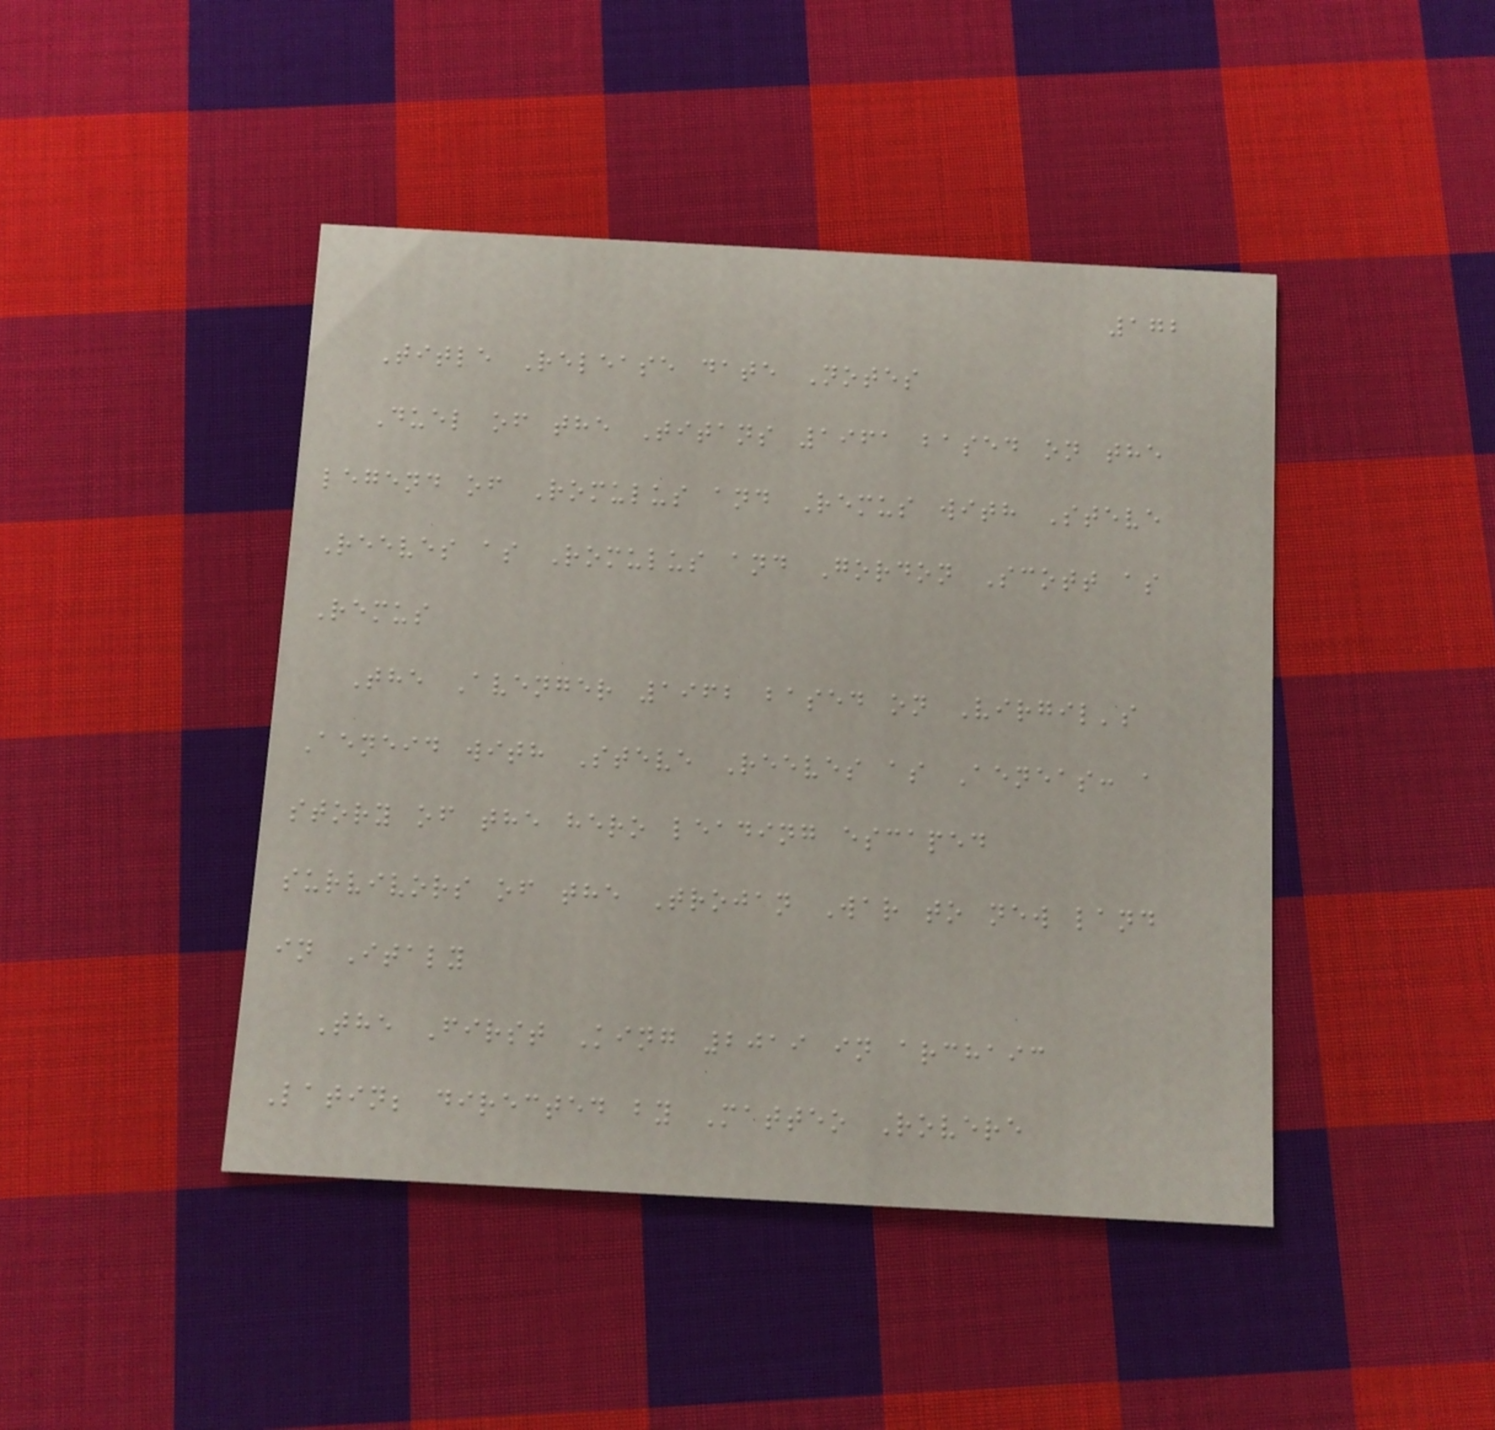172
Title Release date Notes
Duel of the Titans 1961 based on the
legend of Romulus and Remus with Steve
Reeves as Romulus and Gordon Scott as
Remus
The Avenger 1962 based on Virgil's
Aeneid with Steve Reeves as Aeneas: a
story of the hero leading escaped
survivors of the Trojan War to new land
in Italy
The First King 2019 in archaic
Latin; directed by Matteo Rovere
